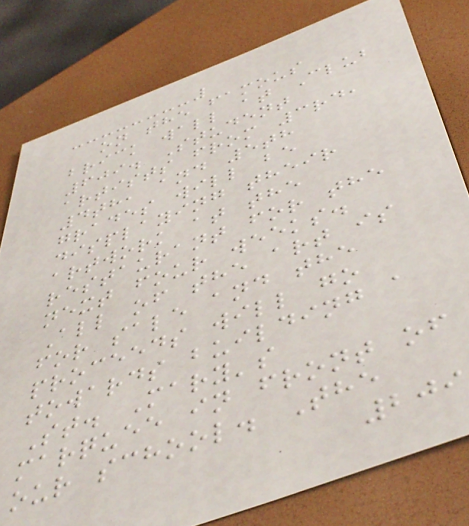on the famous
brick wall at Club
609. Student
artists from 3rd,
4th, and 5th
grades will be
displaying their
artwork at the
restaurant for the
next four weeks.
All of the art is
for sale and the
proceeds will go
towards building a
St. Mary's
marquee in front of
our school. The
209
